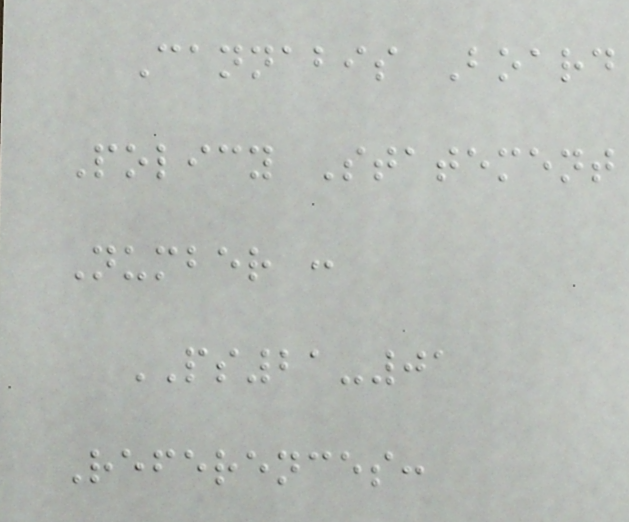Cannabis Board
Policy Statement
Number :
PS21-01
References:
